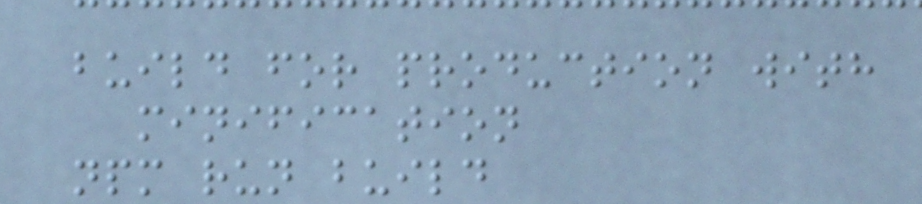build for production with
minification
npm run build
